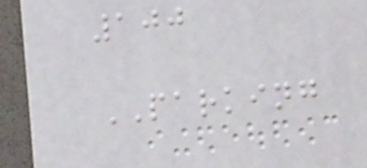100
PARKING
